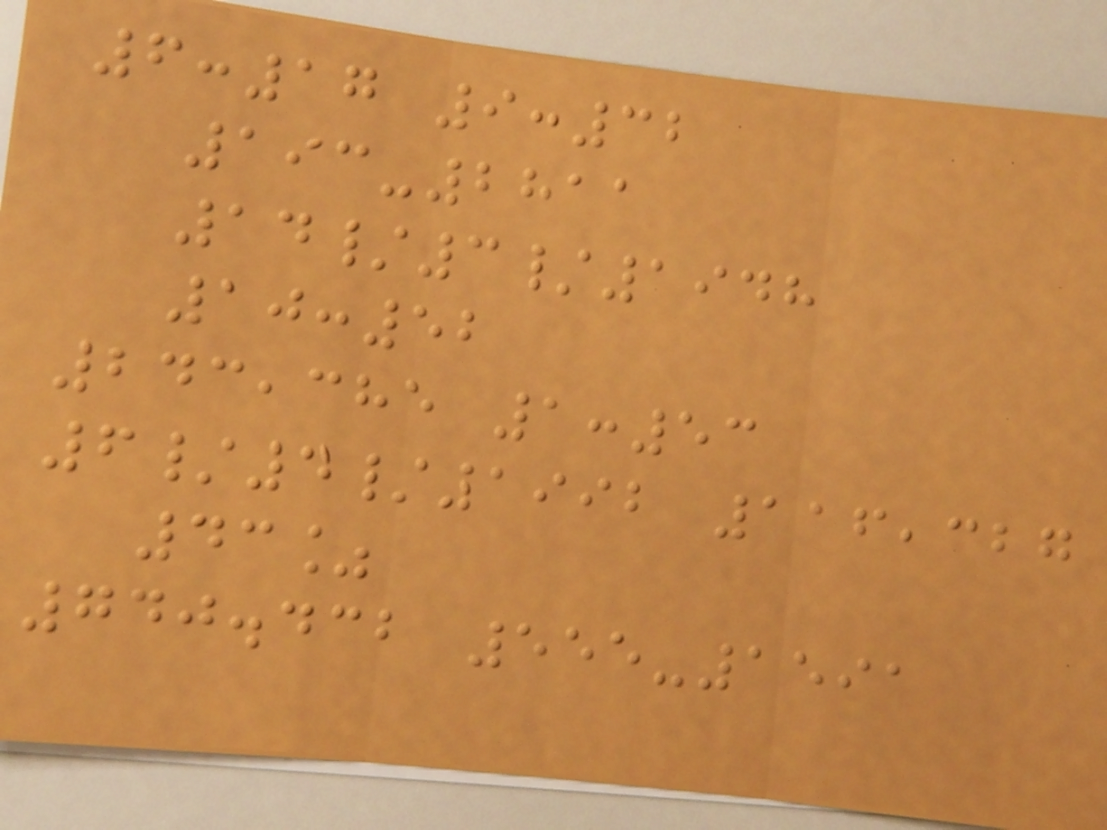6:17 9:32
193-2811
14/3/1948
10:52
243,385 1:53
6/4/1992 116,327
43%
740.432 555-1591
